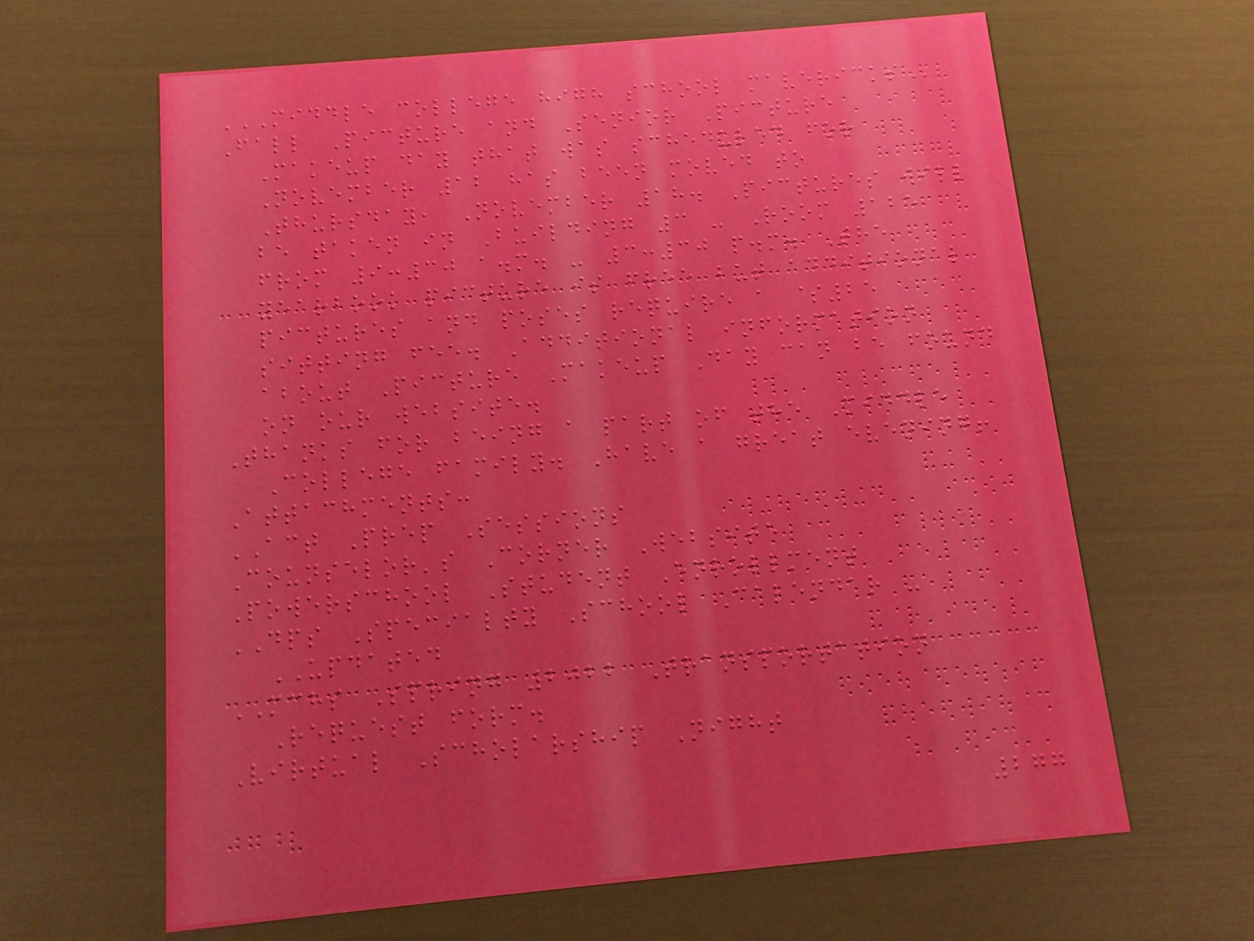MIDDLE COLLEGE HIGH SCHOOL MAVERICKS
Fall Picture and Senior Picture
Makeup day that was scheduled for
November 12 has been moved to
Thursday, November 18. Pictures will
be taken in Building 3 - Room 125
from 9:30 a.m. - 3:30 p.m. The
yearbook picture is free but additional
pictures and poses require a $25
sitting fee. Additional information
about Picture Makeup Day can be found
on our website.
Thanks for being a part of the Middle
College family. Have a great evening!
Attachments:
ACT Prep Sessions
Counselor's Corner Website
Powerschool Student Enrollment
DPS Specialty School Calendar -
UPDATED
MCHS Spring 2022 Transportation
Request form.
Virtual Scholarship Night
277
